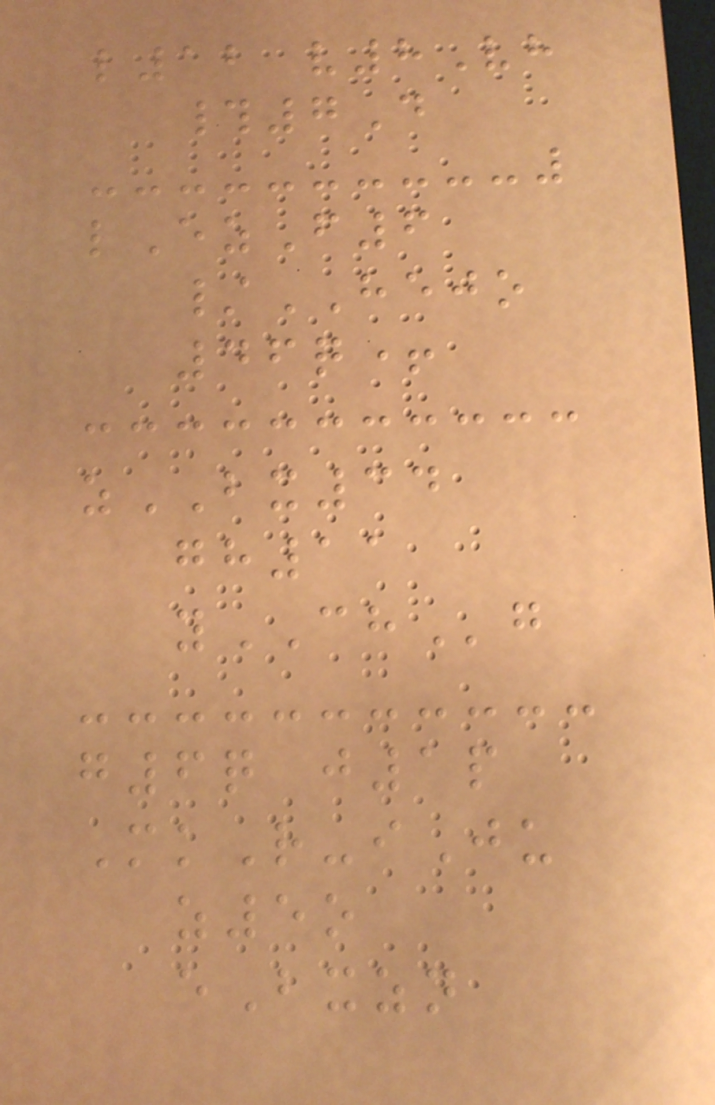l12 v8Vh
#7D
lEzF6
/HEJO
46q+
zBX34
gh11
yCHg
g6q j1p
MkR-iJu
z5o
eBxzn
